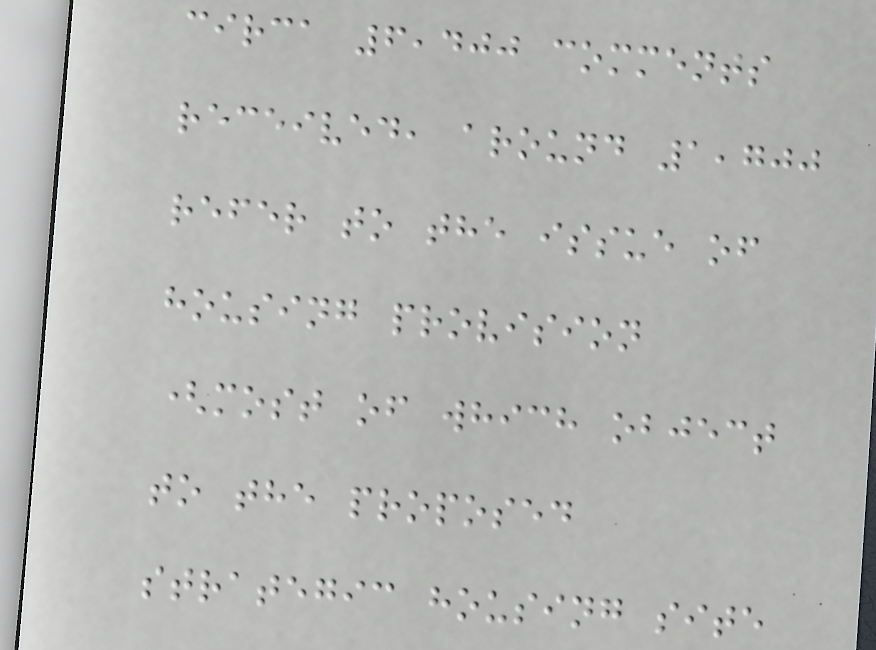circa 6,400 comments
received, around 1,700
refer to the issue of
housing provision
(most of which object
to the proposed
strategic housing site
